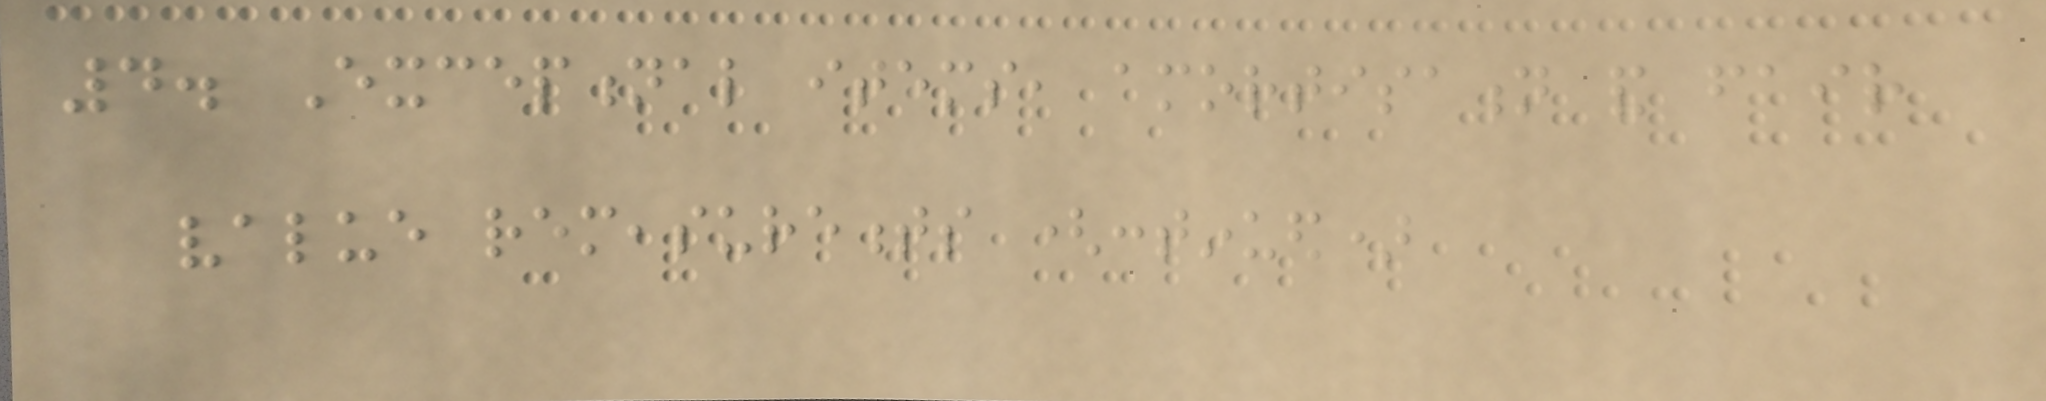4. Exceptional items, amortisation and fair
value remeasurements (continued)
